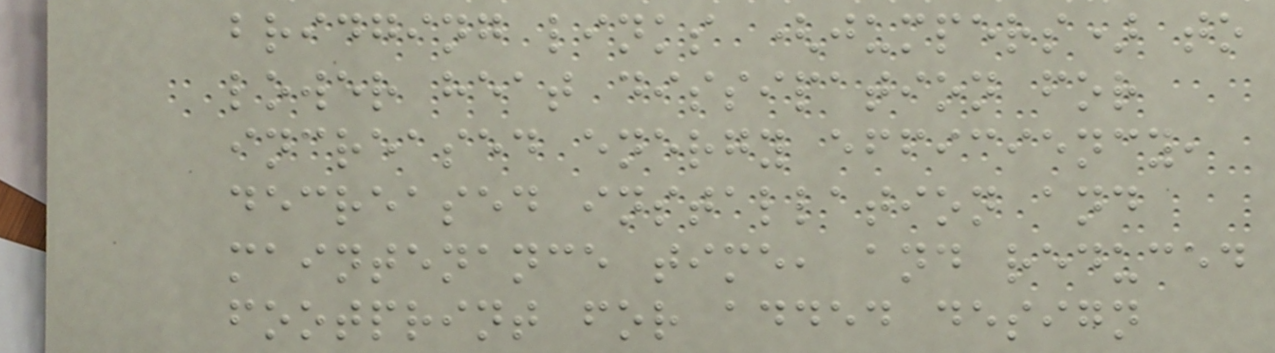bridging links (jumpers) to
lower heat dissipation for
increased energy efficiency,
decreased installation and
maintenance time, and reduced
footprint for added design
